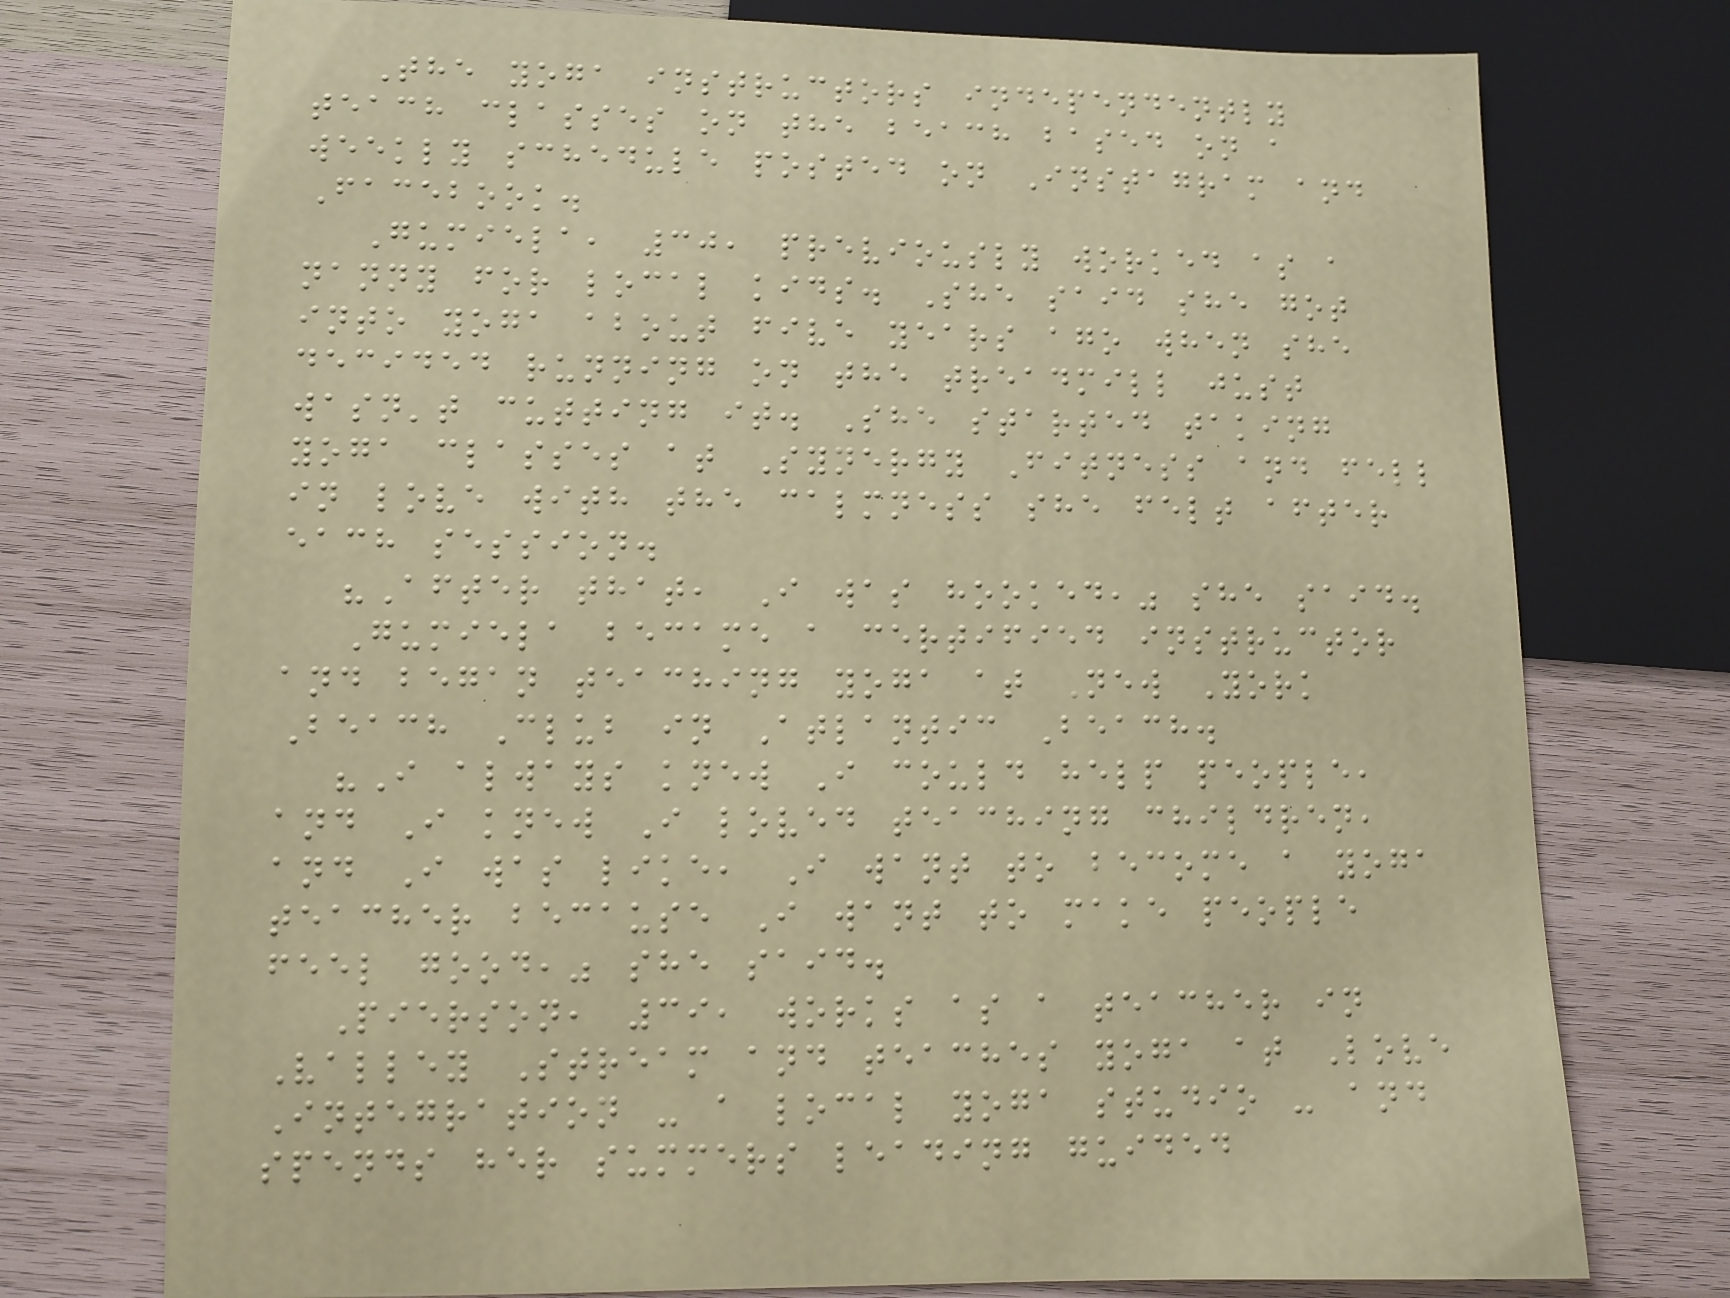The yoga instructors independently
teach classes on the beach based on a
weekly schedule posted on Instagram and
Facebook.
Gumiela, 30, previously worked as a
nanny for local kids. She said she got
into yoga about five years ago when she
decided running on the treadmill just
wasn't cutting it. She started taking
yoga classes at Synergy Fitness and fell
in love with the calmness she felt after
each session.
"After that, I was hooked," she said.
Gumiela became a certified instructor
and began teaching yoga at New York
Beach Club in Atlantic Beach.
"I always knew I could help people,
and I knew I loved teaching children,
and I was like, I want to become a yoga
teacher because I want to make people
feel good," she said.
Pierson, 39, works as a teacher in
Valley Stream and teaches yoga at Love
Integration - a local yoga studio - and
spends her summers leading guided
